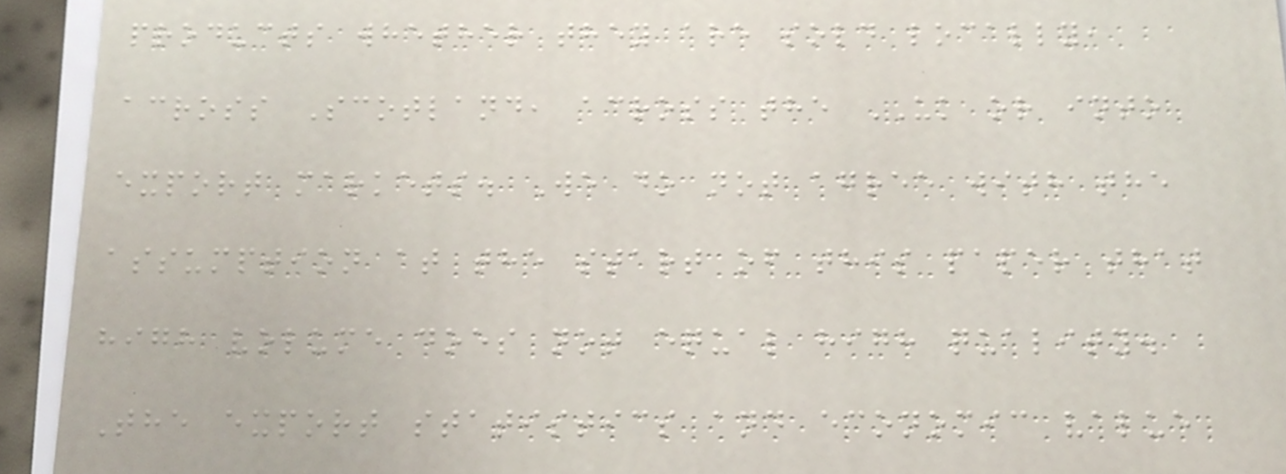products whether they are sold locally,
across Scotland, across the UK or into
export markets. We do not agree with the
assumption at the start of this paper that
high volume does not equal high quality.
The export statistics and economic value
